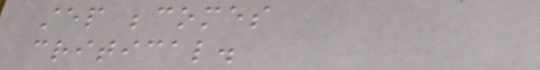step becomes
critical.
